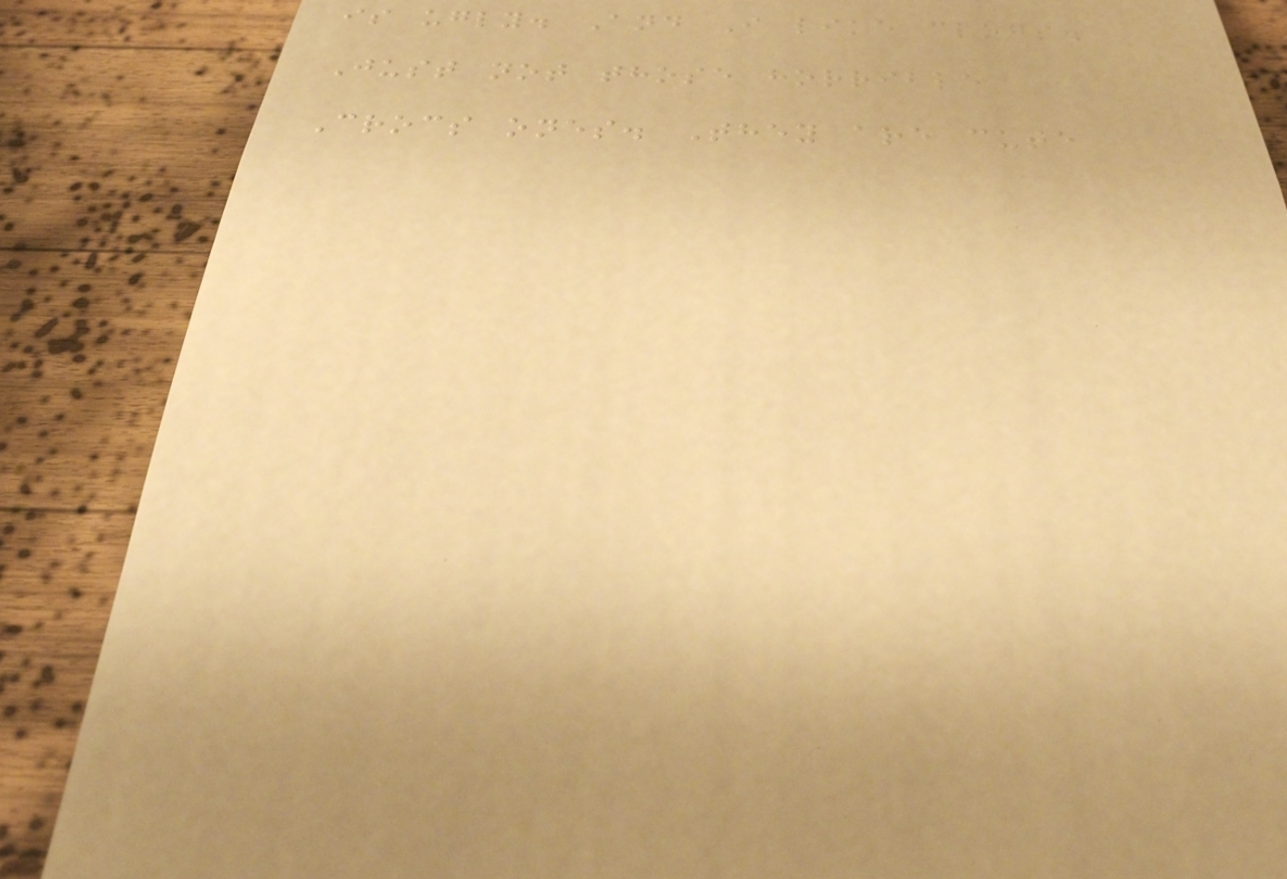is ugly. And I like clogs.
Just not those horrible
Crocs ones. They are cute
